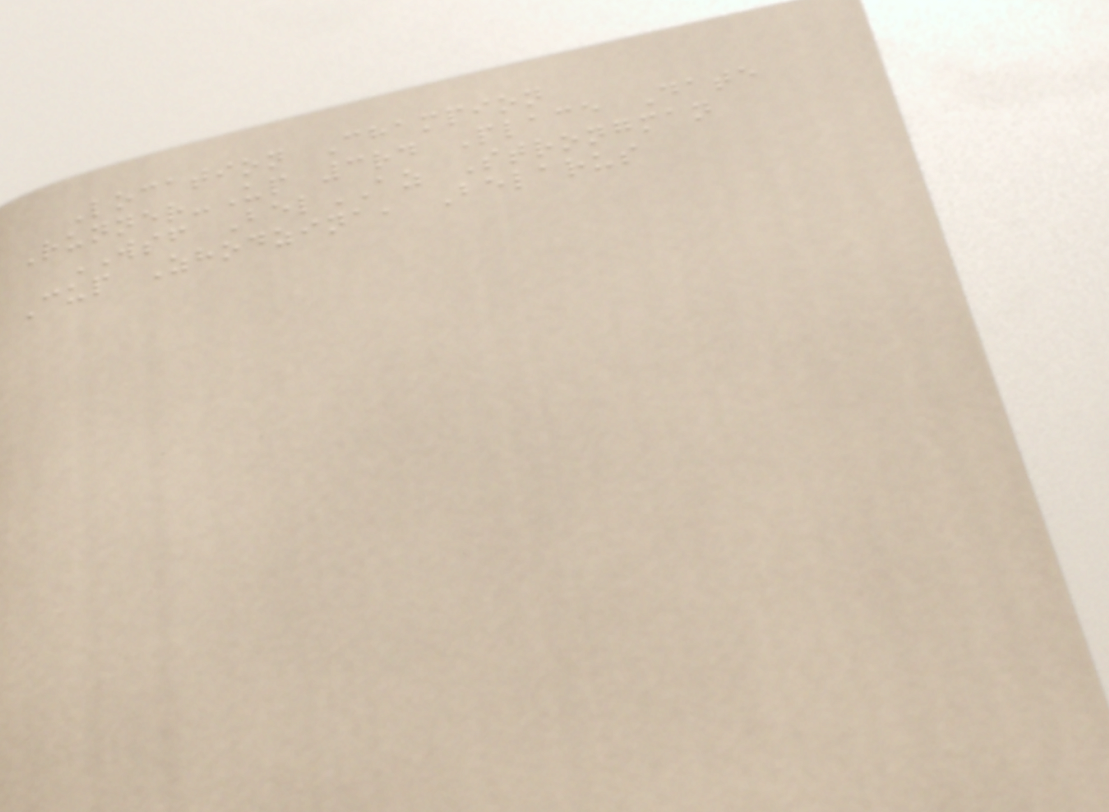Location Champion
Runner-Up 3rd Place Date
WSF BelAZ Strongman
Cup Zhodzina, Belarus
